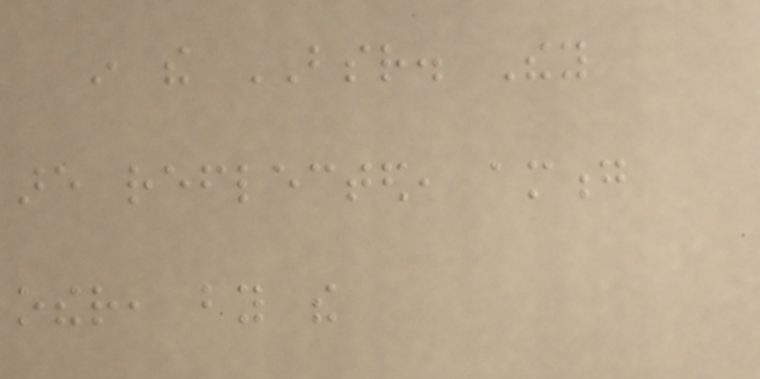in the BSR. They
are reflected, among
other, by the
